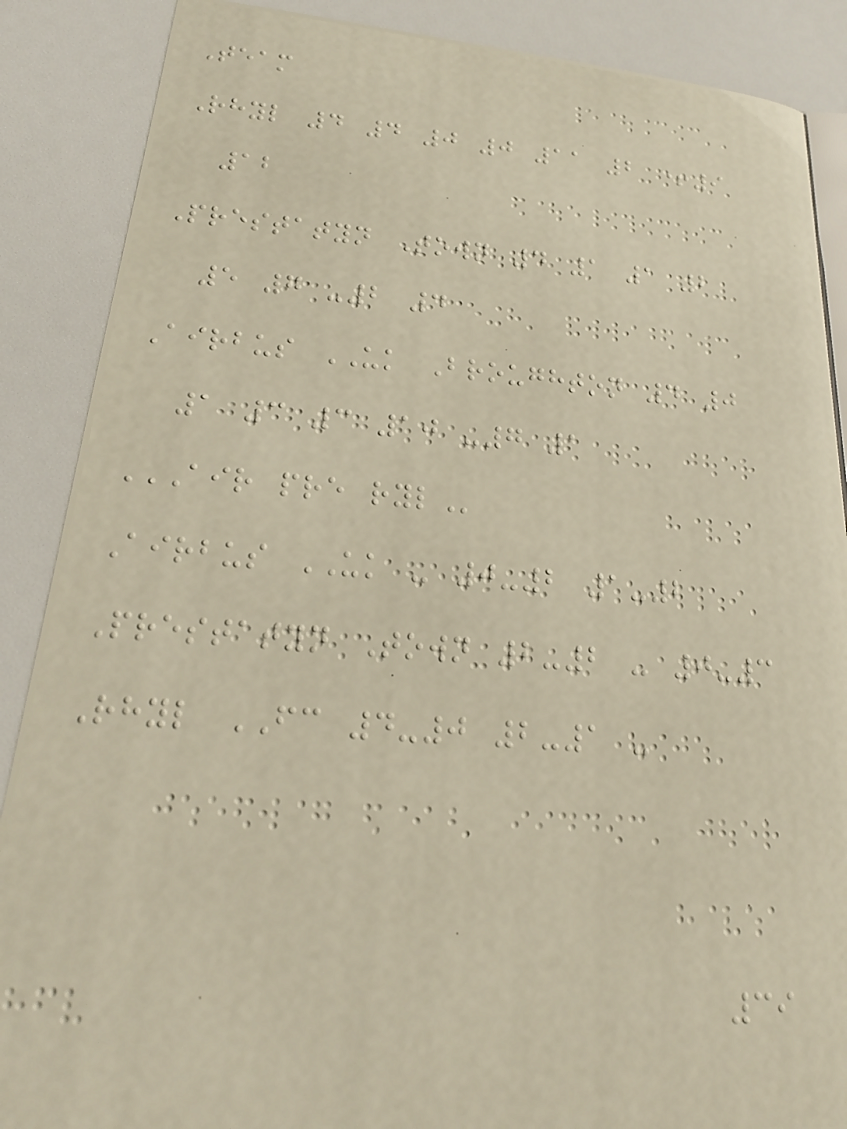Team
Rhyl 4 4 0 0 11 2 +9
12
Prestatyn Town 4 1 1 2
5 7 -2 4
Airbus UK Broughton 4 0
1 3 3 10 -7 1
AIR PRE RYL
Airbus UK - 0-2 1-2
Prestatyn Town 2-2 - 0-3
Rhyl FC 4-0 2-1 -
39
